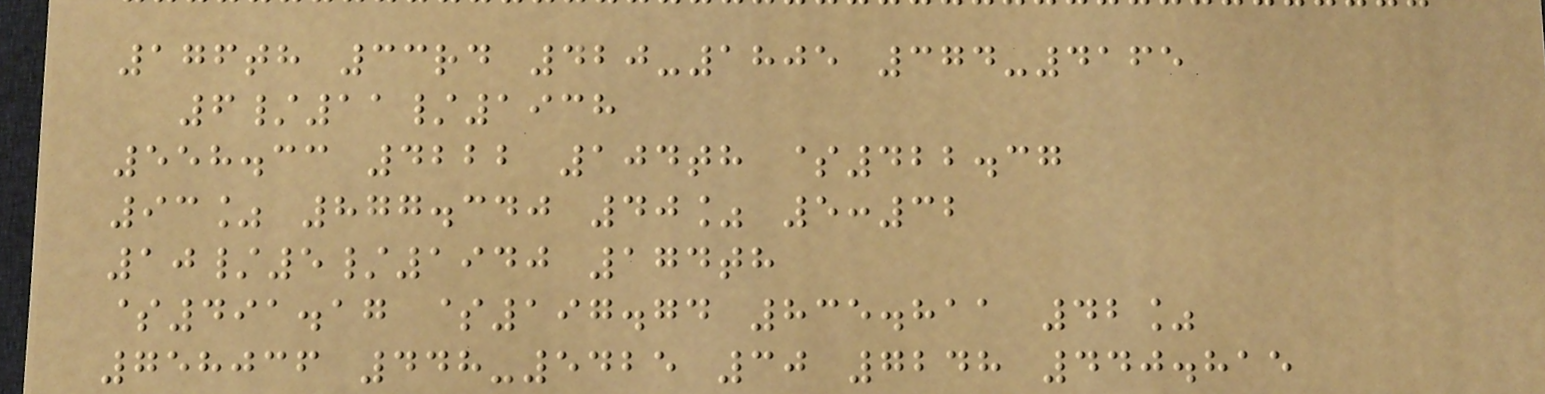176th 33rd 420-1805 374-4165
6/11/1938
558.33 4222 104th $422.37
93% 877.340 40% 5:32
10/5/1940 174th
$491.17 $197.74 835.811 42%
758036 448-5425 30 7248 440.815
